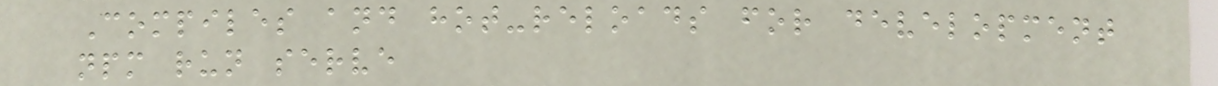Compiles and hot-reloads for development
npm run serve
